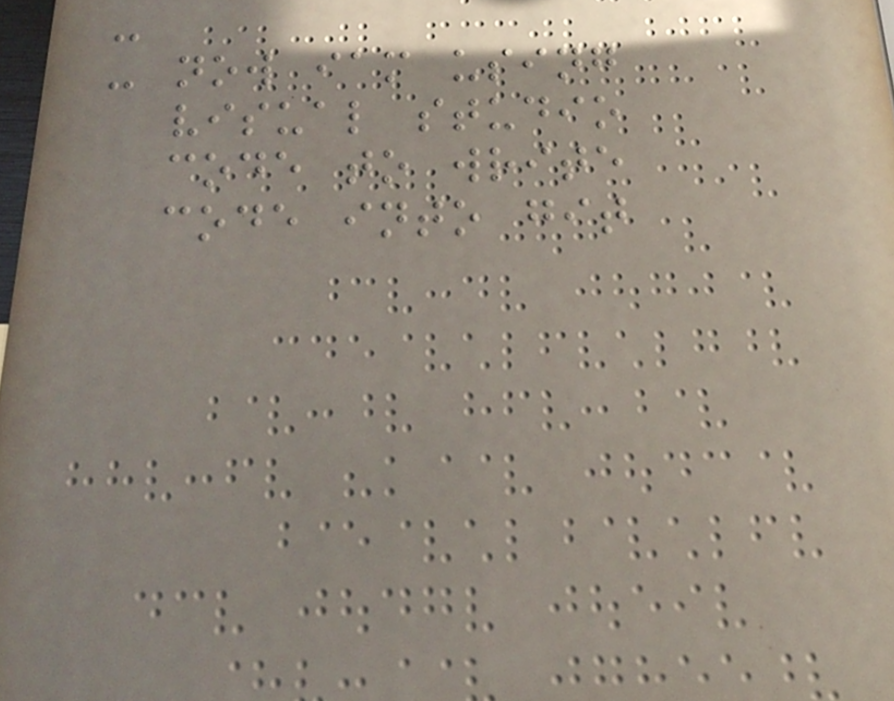-
- now iam using
visual studio
code to write
code into git
